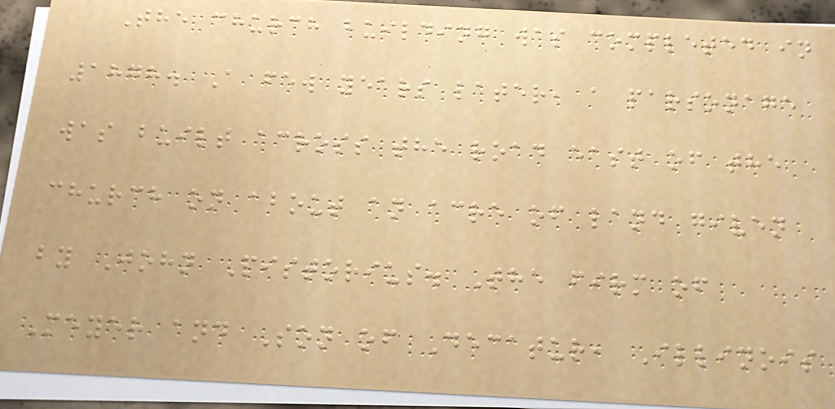The church building was completed in
1878. A few years later, a parsonage
was built across the road east of the
church on about an acre of land given
by John Pistorius. The firm of
Meyer and Son of Decatur, Illinois
